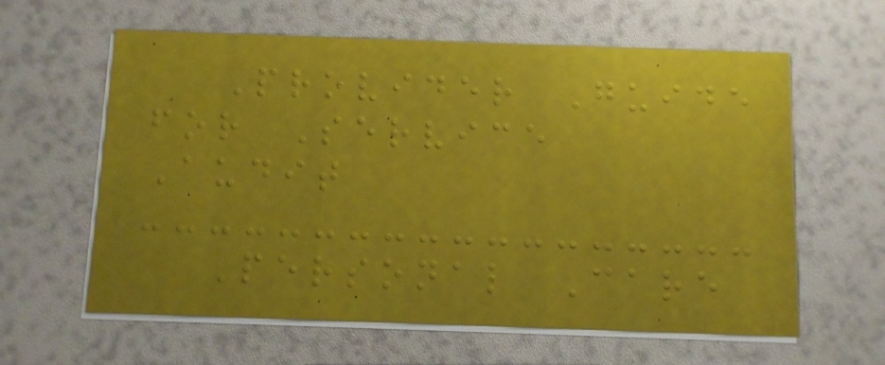Provider Guide
for Service
Audit
Personal Care
